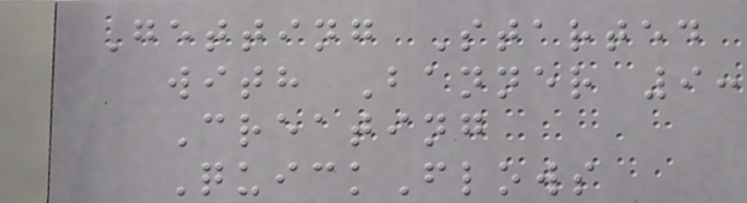Getting Started
with Banner 9:
Creating
QuickFlows
